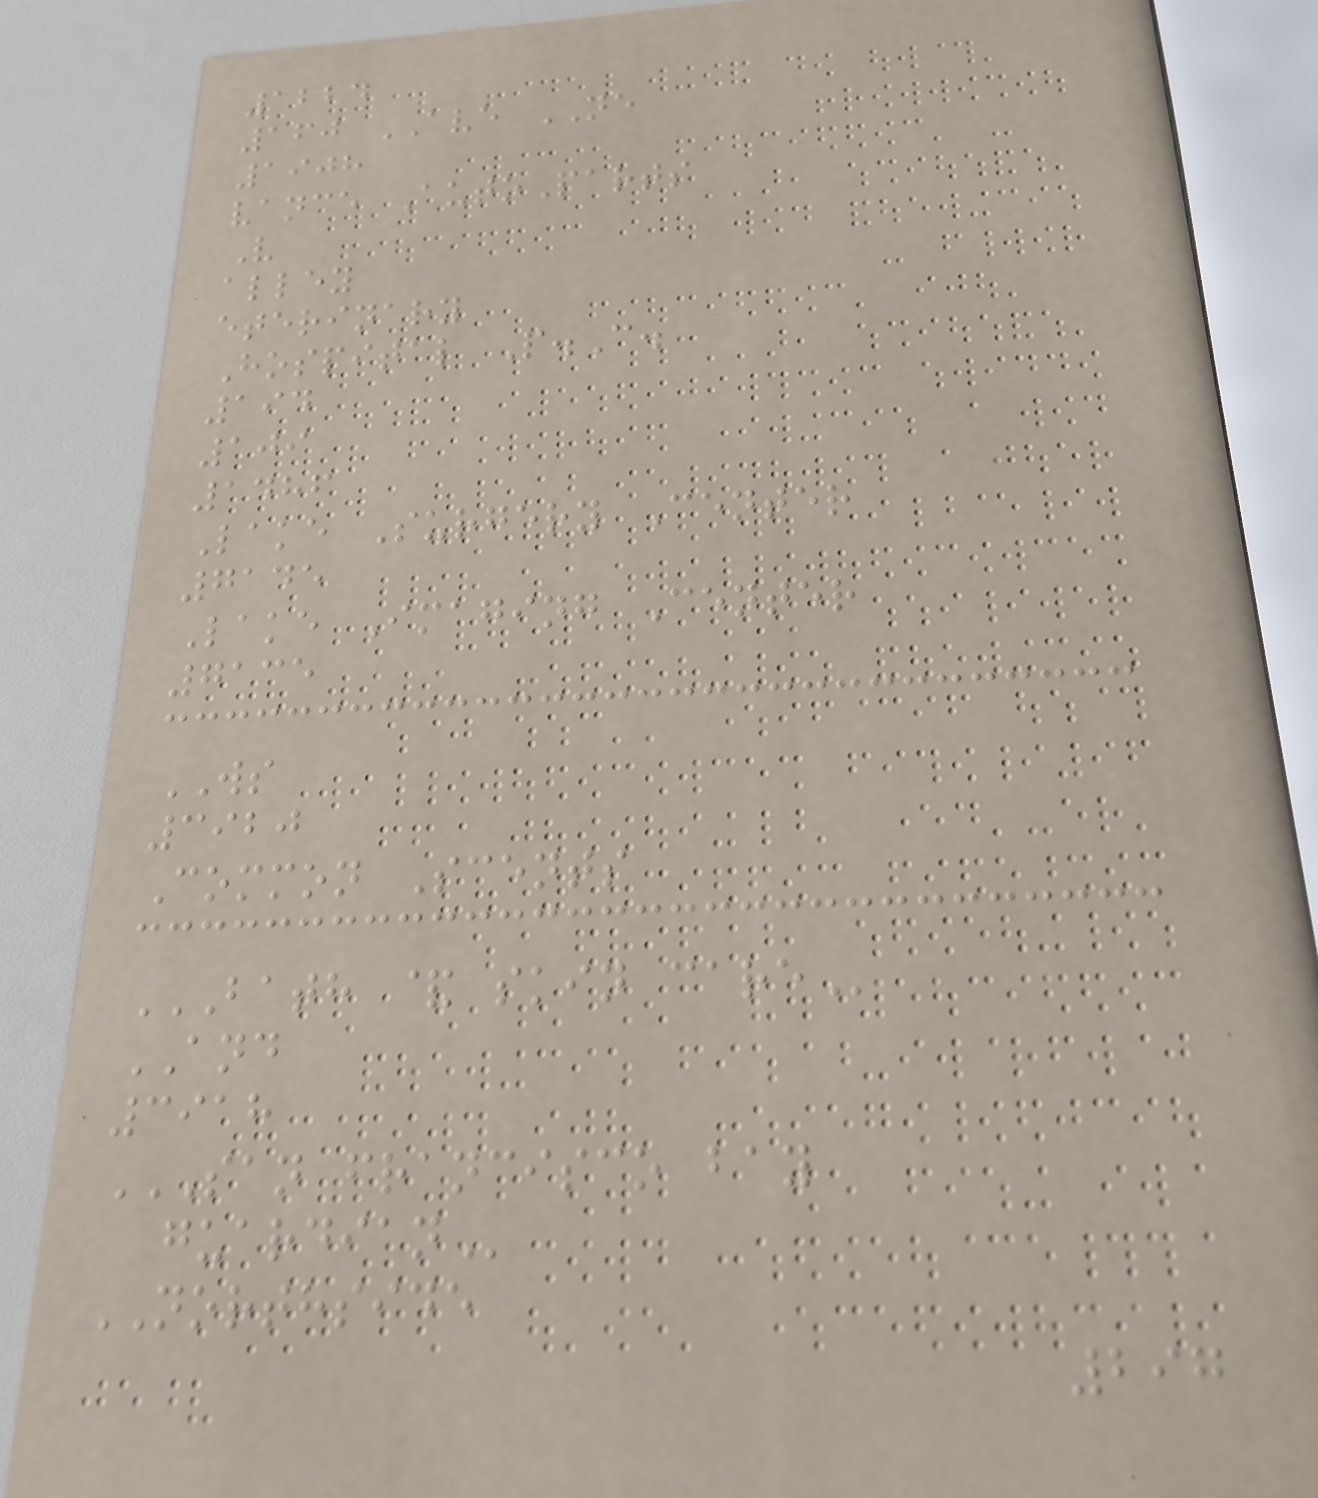1224
160 AVE NE
1908
vance AutoParts
V
alley
eterinary
Hospital P.C.
194
109
1486
Lake Surgery Center
7145
Lake Imaging Center
7135
WS
3920
Common Scents
BATH & SKIN CARE
AND
3918
SAN FRANCISCO BAY
GUARDIAN
NORTHSIDE
297
